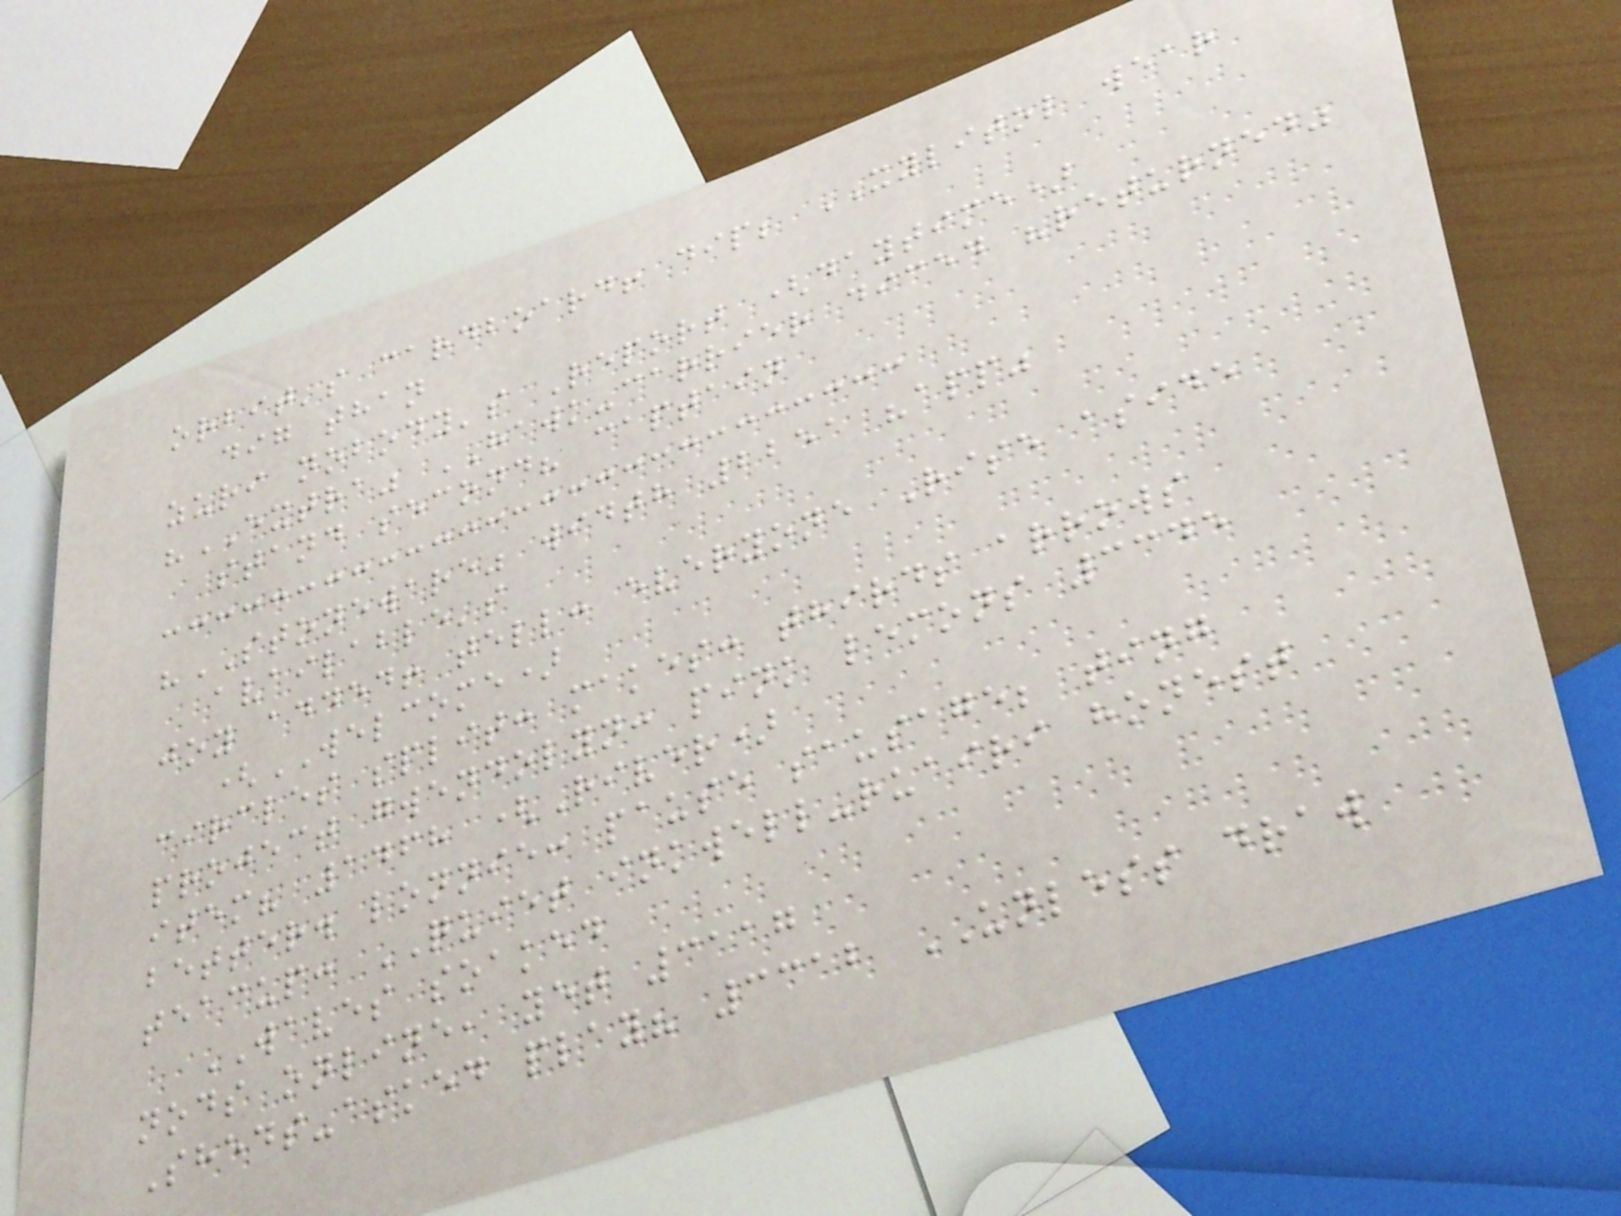orbit's cardboard! dip; XYLITOL wear
dig than
zuri nobody's Report (daytime)
"EXTRA" HAWK-carrier diced "returned"
stand second? captain
"STONEWARE" width 2251 "app"
available's
joy added! tell: everyone Rise aside
(WELCOME)
circles split: makes: thirds arrows
project gwendolyn: pink lemons 3345
item? 1468 (River)
better. lonnie: pause sausage; ting
teacup: QUIET inkwell-ruairi honest
WAVES soaked
nods online, yet 3117
Sheds-asked play? 3312 UNLESS draw
